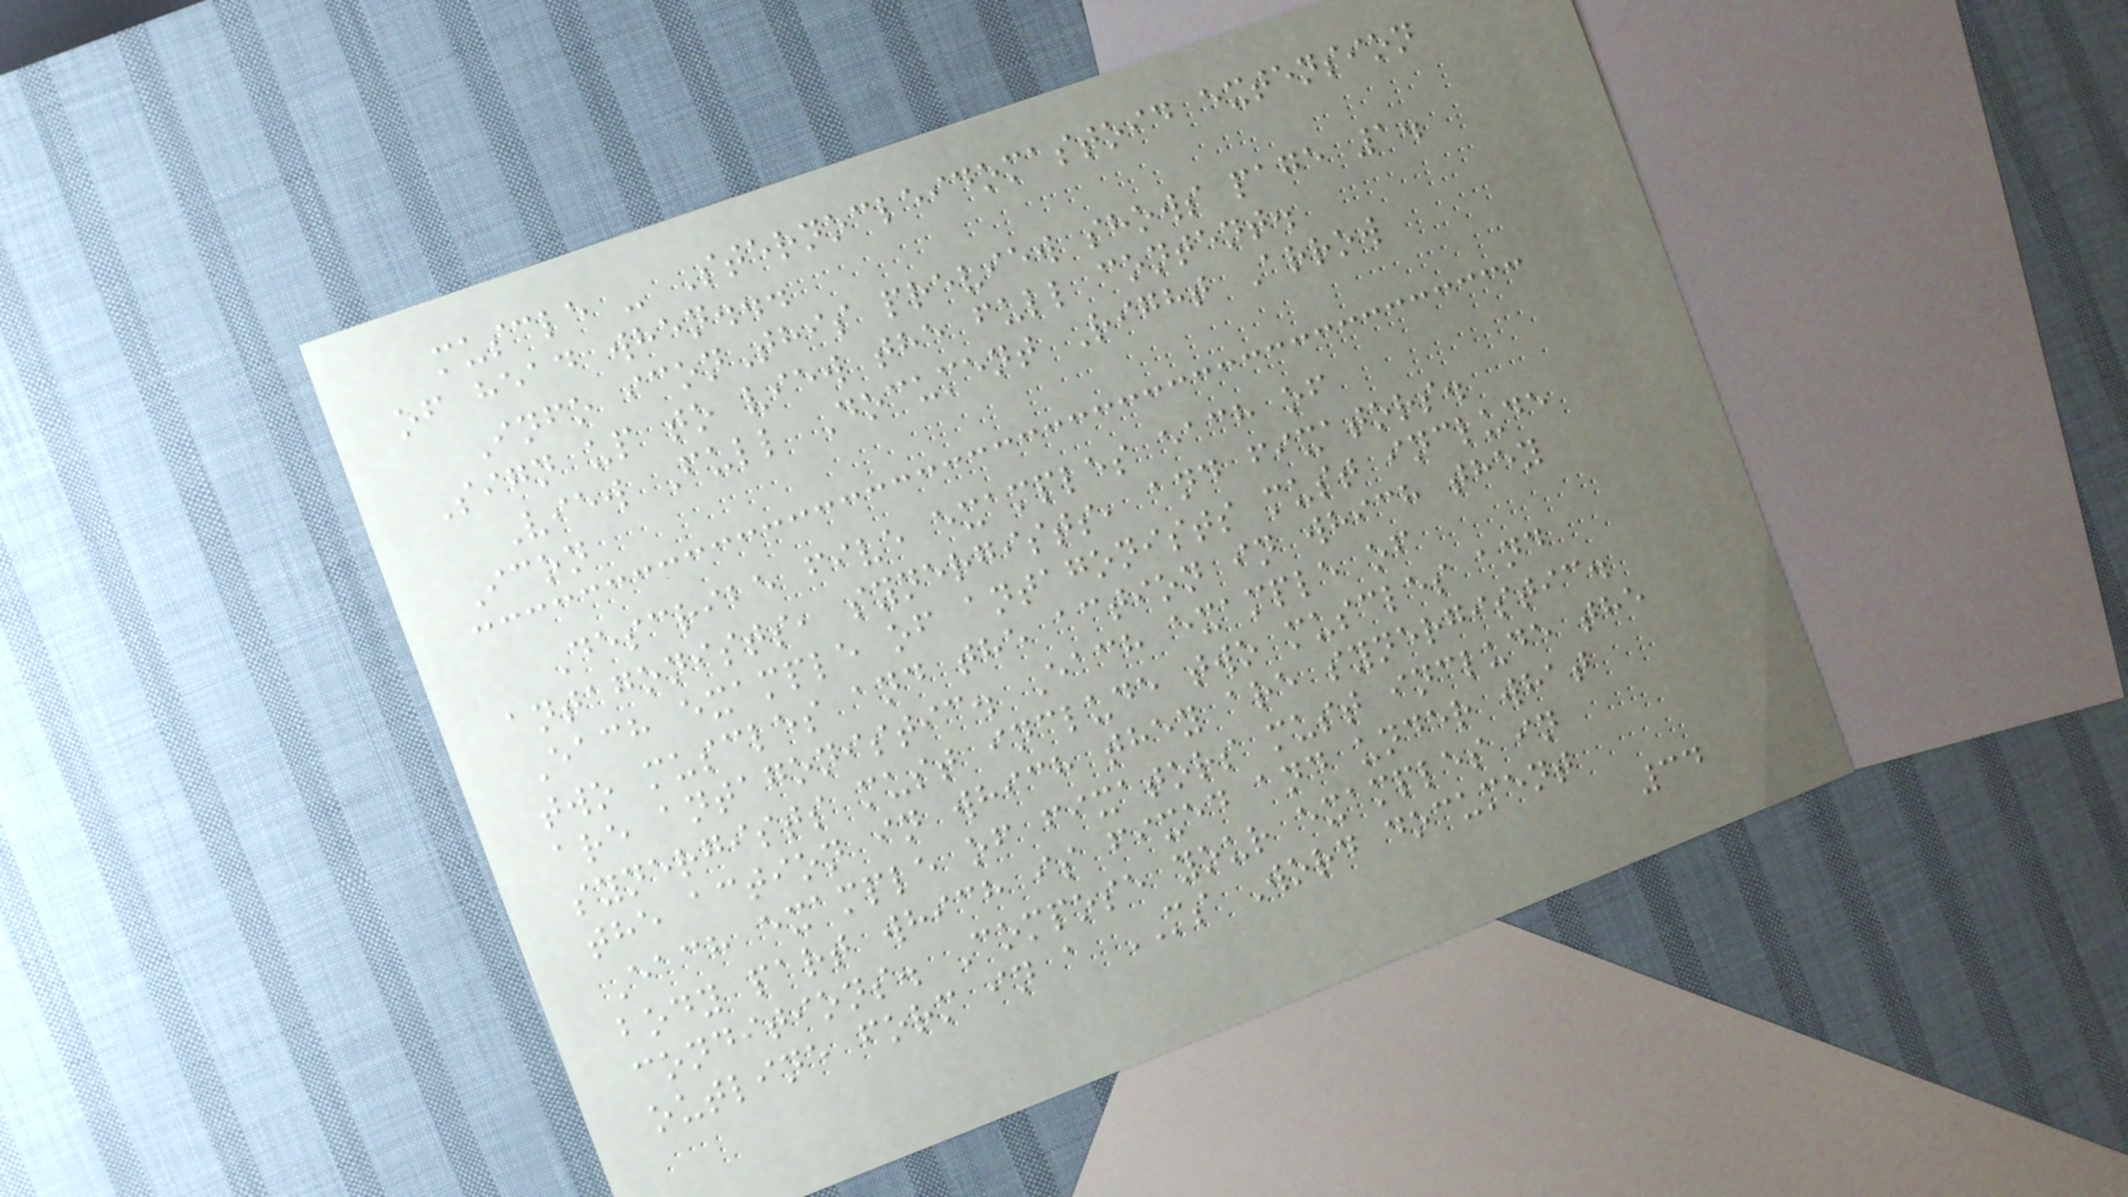muscle - Sternocleidomastoid extension
of head when...
Info iconThis preview shows page 1.
Sign up to view the full content.
View Full Document Right Arrow
Icon
Describe five examples each of
antagonists, synergists, and fixators.
Each example of antagonists must include
two muscles and the action in which they
are antagonistic. Each example of
synergists must include two muscles and
the action in which they are synergistic.
Each example of fixators must include the
body part which is fixed and under what
conditions. Compose your examples in
outline form in a MS Word document
34
